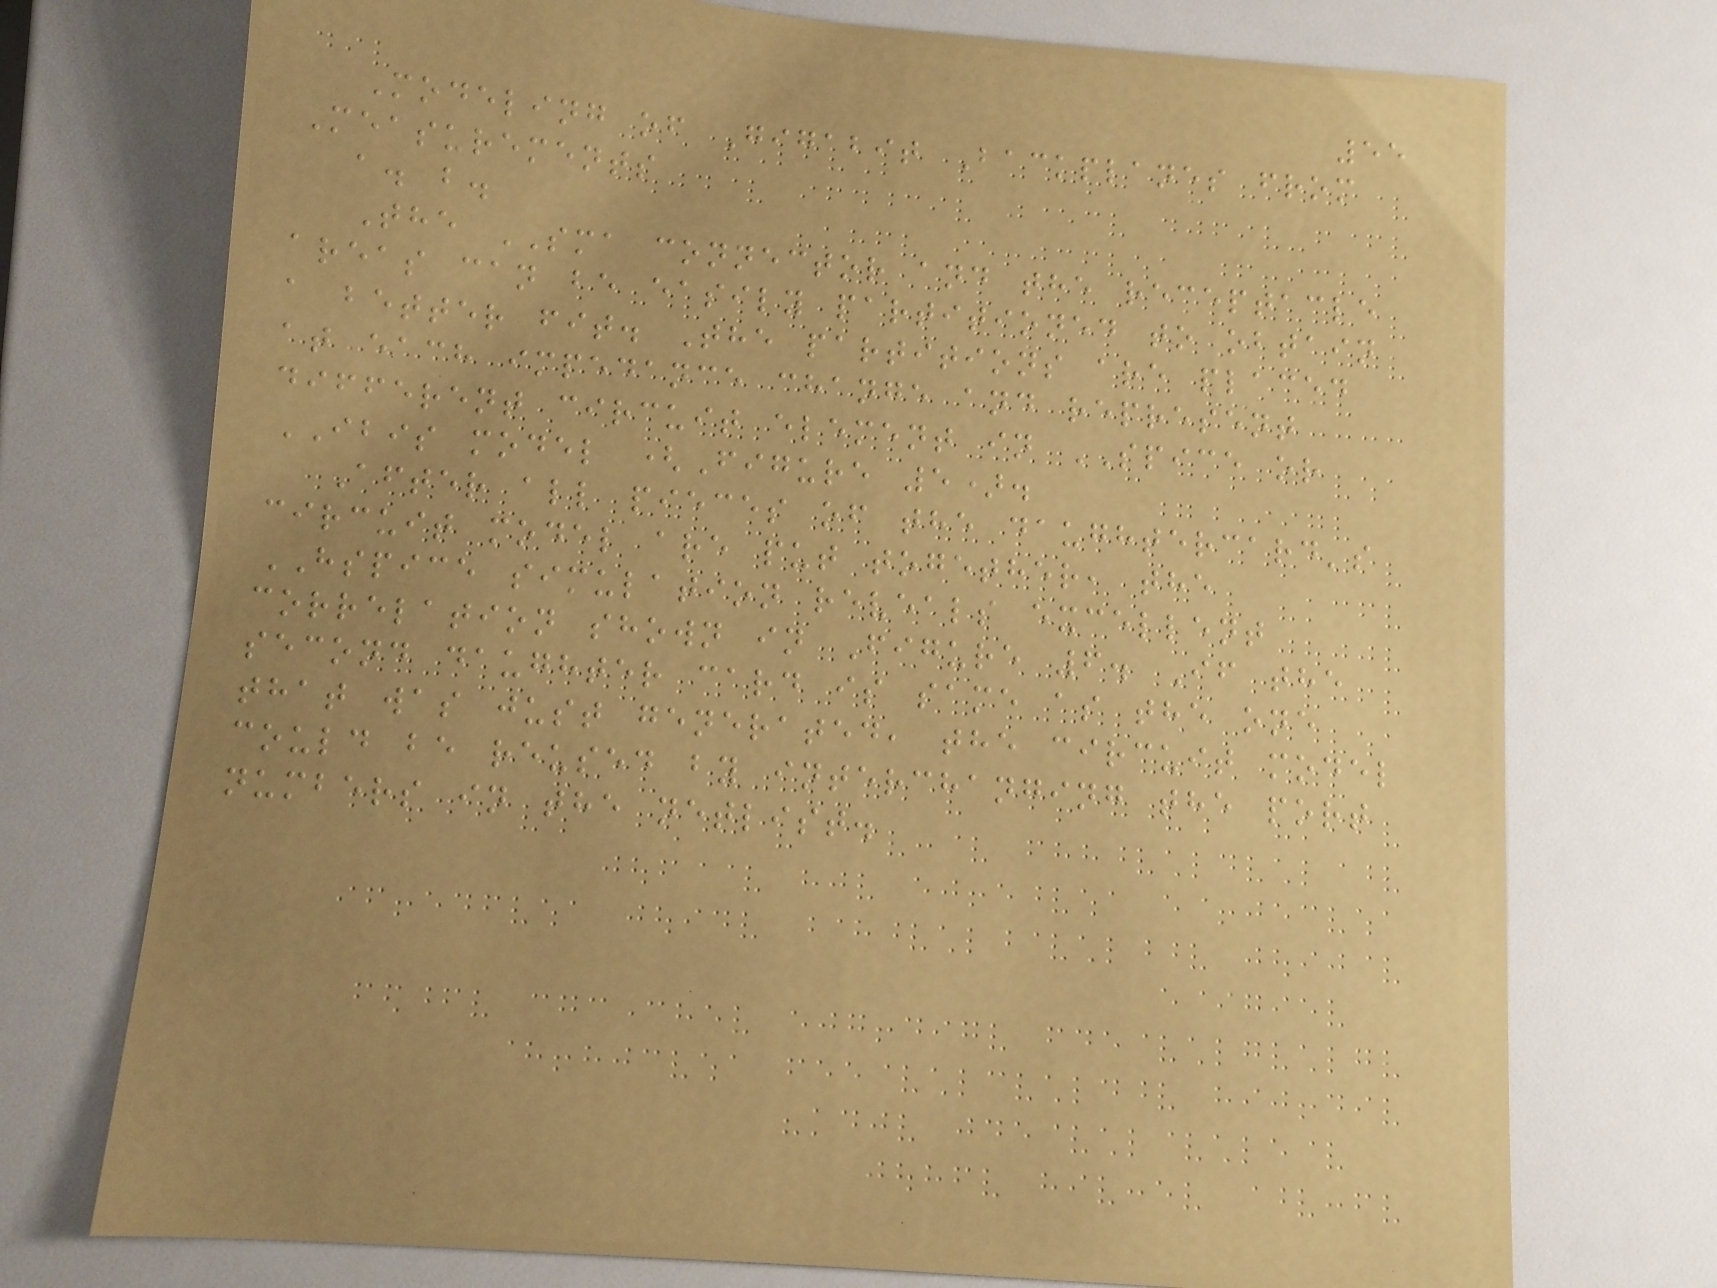55
Modeling of Gigabit Backplanes from
Measurements
a. b.
The SMA connector and the receptacle
areas can be easily partitioned to obtain
a better fit. The partitions are placed
at each impedance change and represent
different circuit element in SPICE or
IBIS model (Figure 5).
After all pieces of the daughtercard's
circuit model are put together, the
HSPICE simulation reveals excellent
correlation shown in Figure 6. If the
second daughter card is same as the one
that was just generated, the circuit model
could be reused by interchanging the port
numbers in the netlist.
